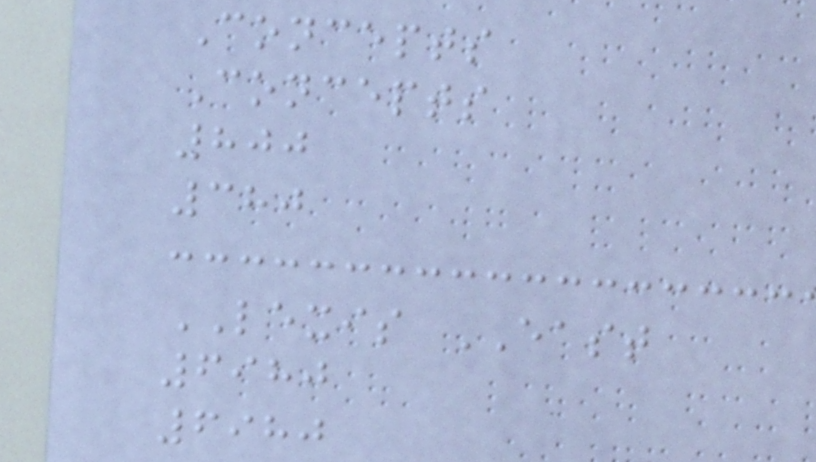Concepts
Concepts
800
380
LEXIS EAST
6980
6980
